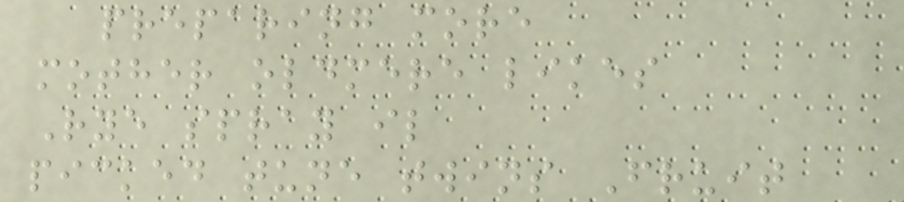preparing more
mother oldmere likes
Rye spray il
picked tune twins Fruit
